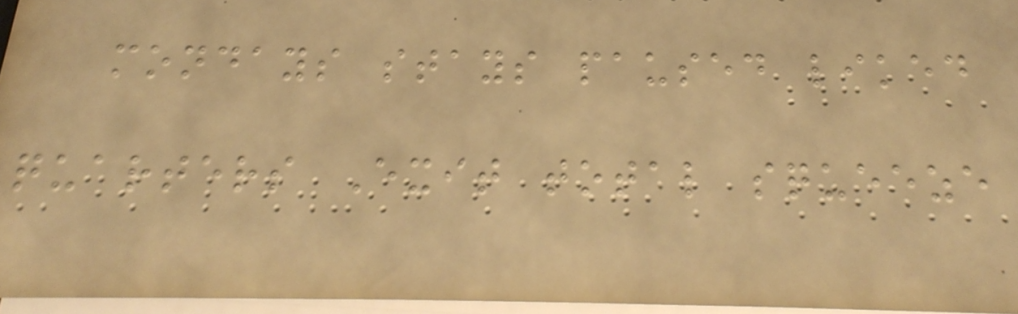mondays stays paused liked
quarters Exit total squeeze
